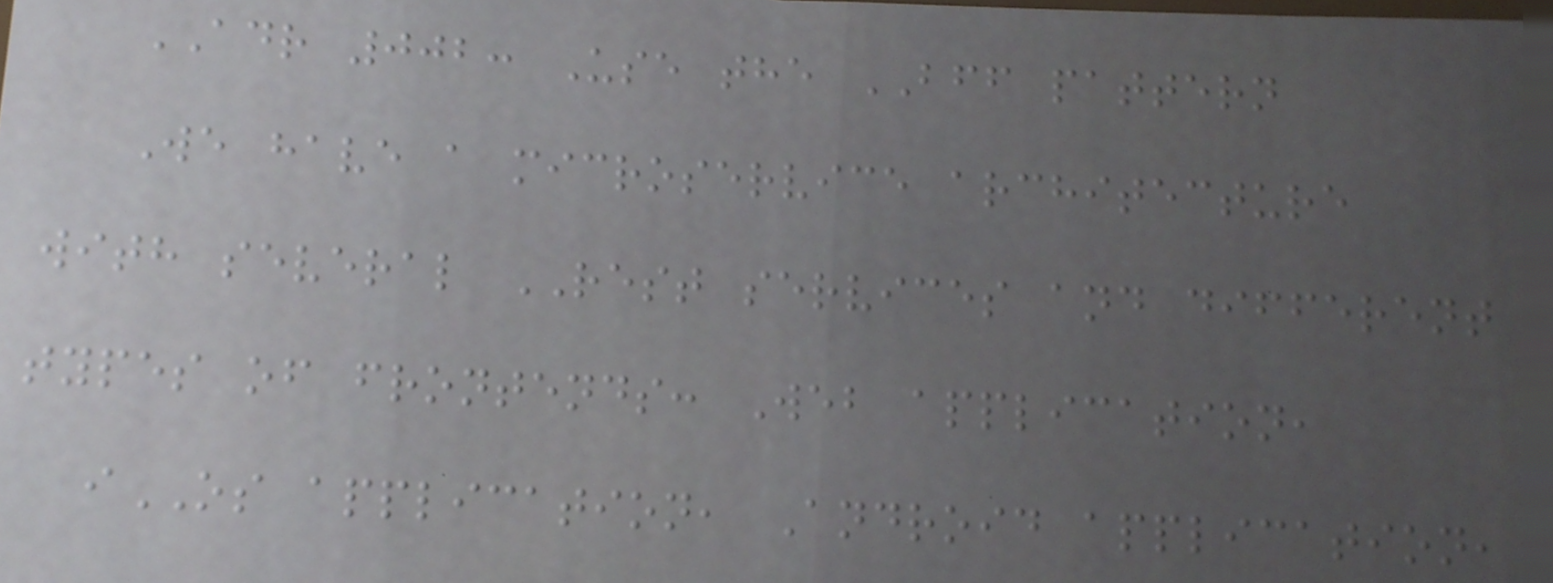ADR 002: Use the BFF pattern
We have a microservice architecture
with several REST services and different
types of frontends: Web application,
iOS application, Android application,
